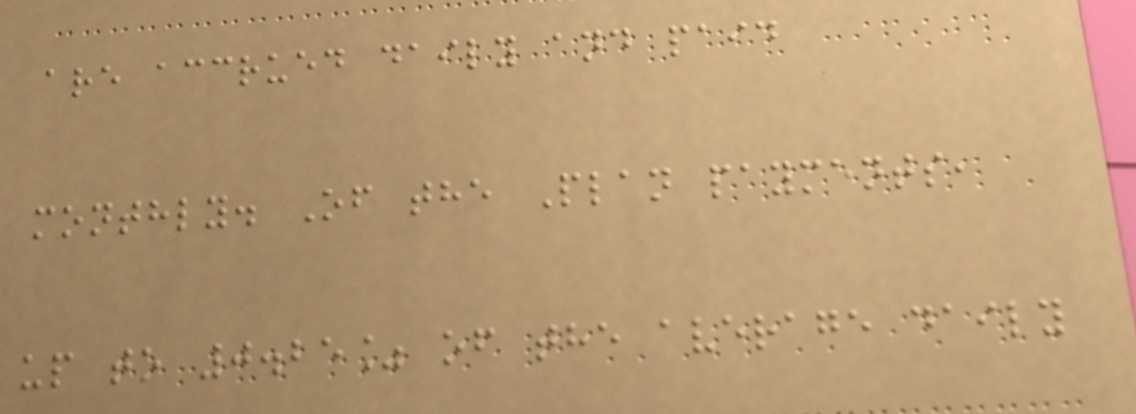are accrued daily and paid
monthly. Of the Plan payments,
up to 0.25% of the average daily
